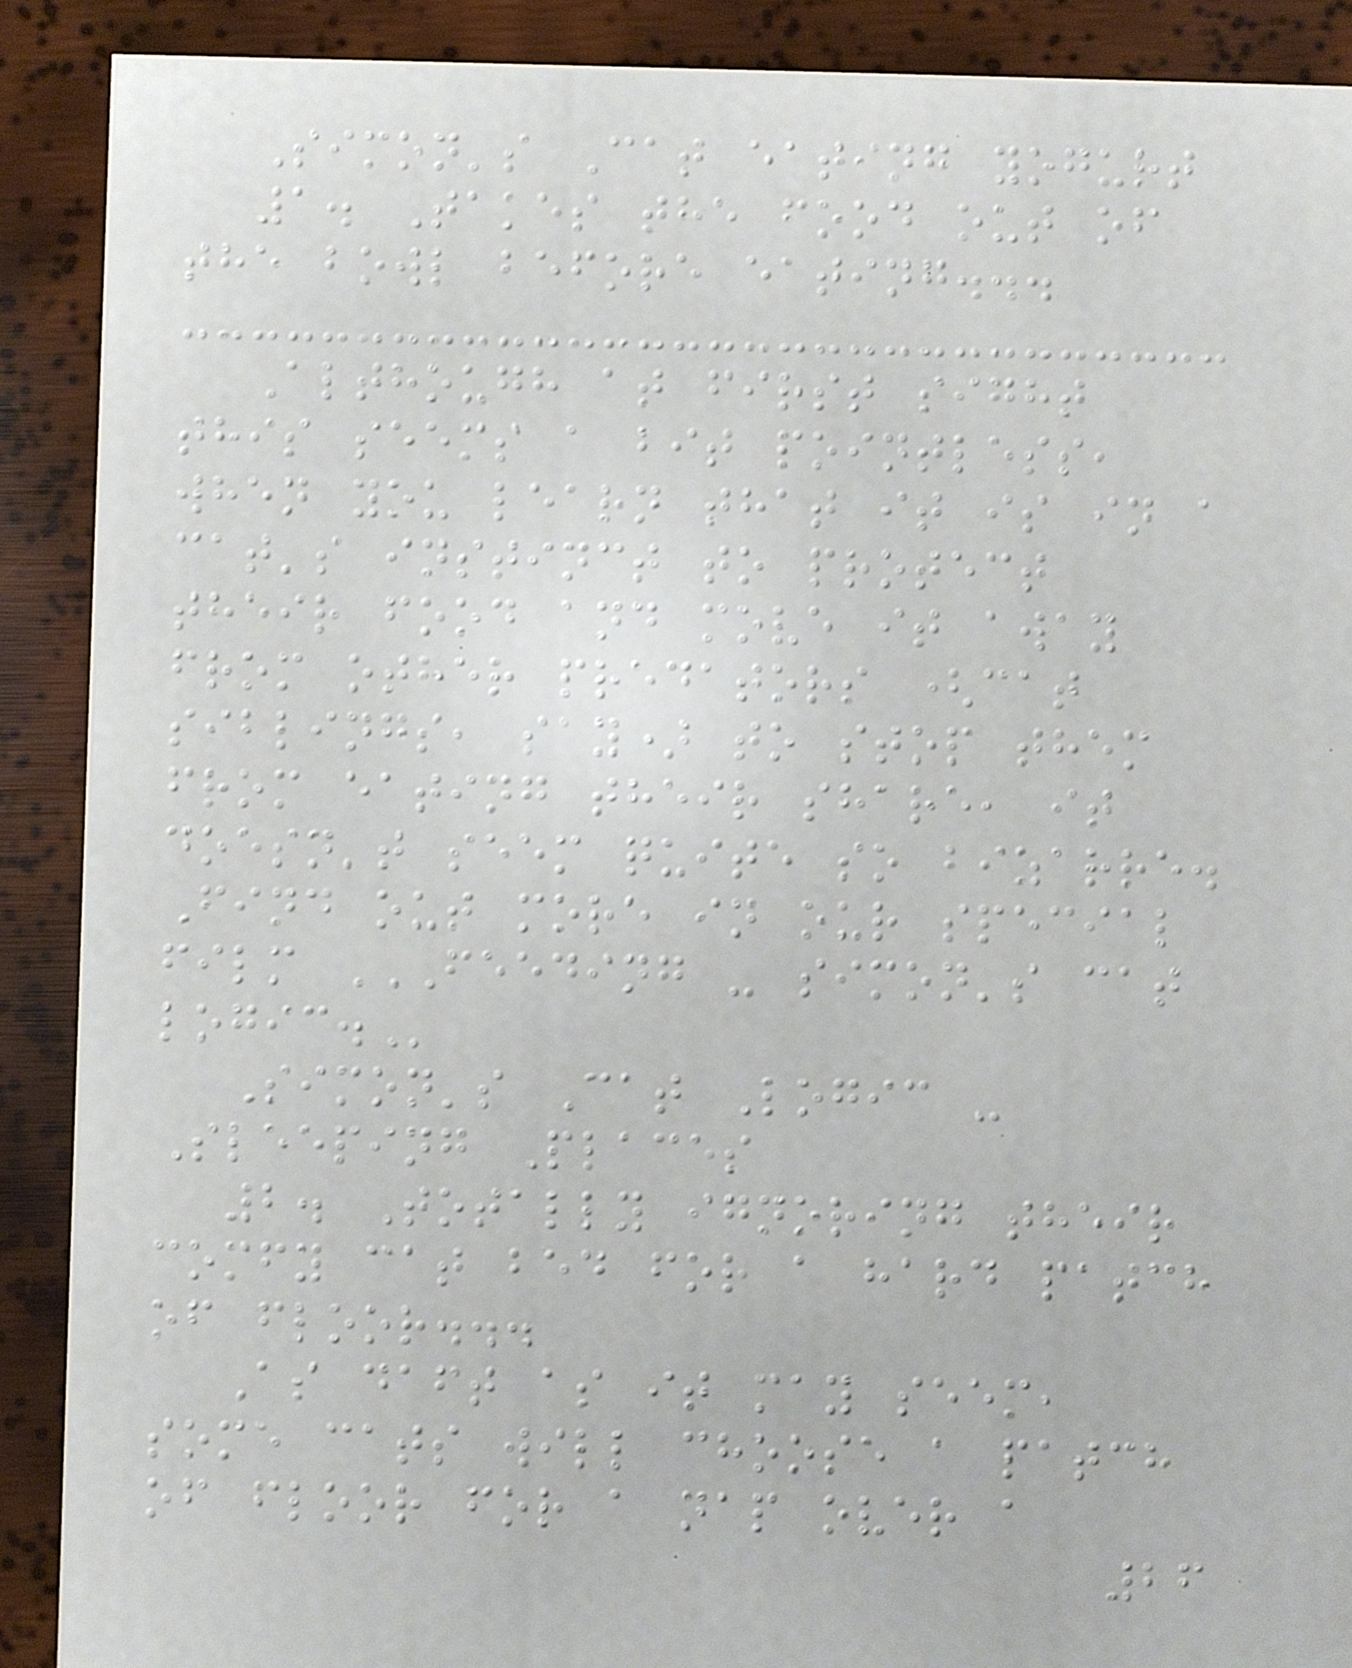Simon's Cat eating yogurt
1. Takes the food out of
the bowl before eating...
Although at first sight
this seems a bit pointless,
when you learn that it is in a
cat's instinct to protect
their food and move it away
from other predators (cat
siblings, say) to stop them
from eating their share, it
doesn't seem quite so bizarre.
Find out more in our special
film FEEDING - SIMON'S CAT
LOGIC.
Simon's Cat Logic -
Sleeping Places
2. Totally ignoring their
comfy cat bed for a hard patch
of floor...
As daft as it may seem,
some cats will choose a patch
of floor for a nap over a
26
